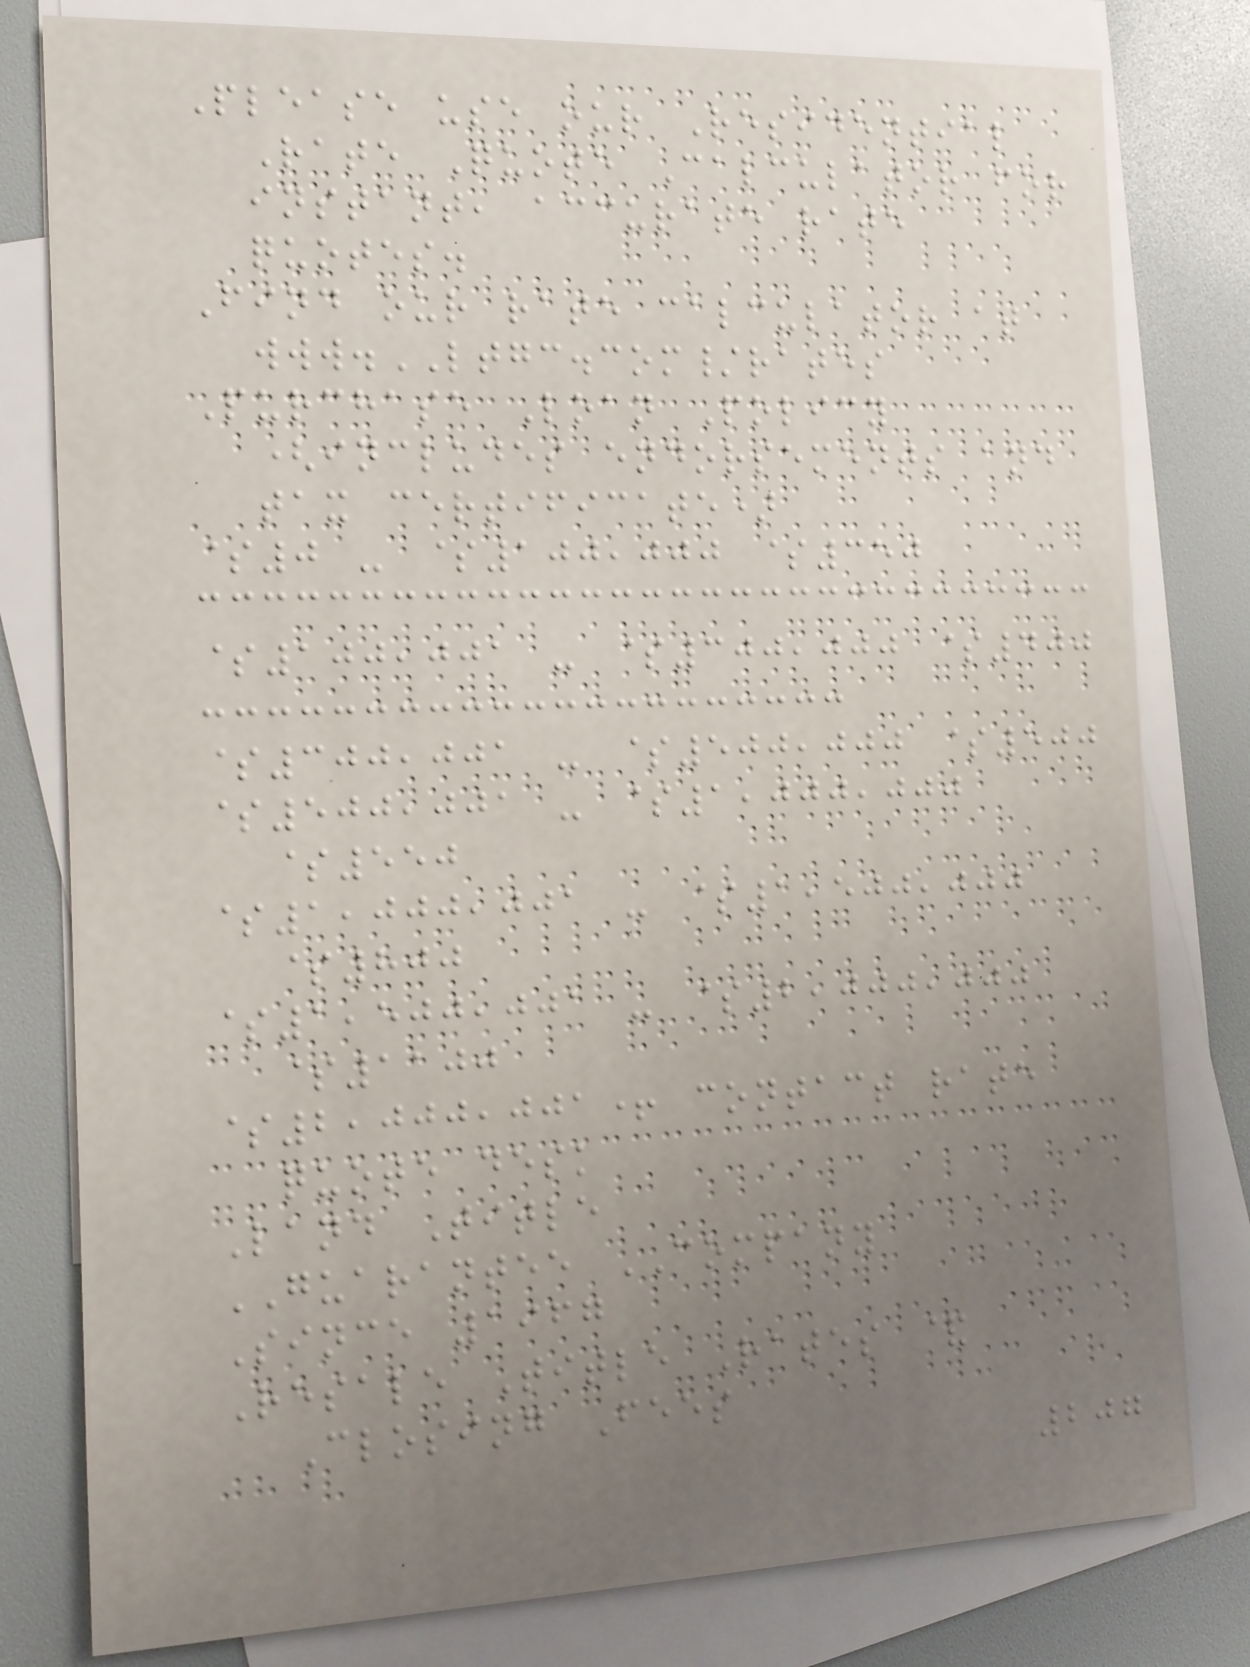Please use our Residential
Rate Quote Calculator for
instant, accurate rate
quotes.
Find our rate calculator at
www.LTGC.com/rates
Purchase Loan Policy
(includes endorsements and
tax certificate)
$0 - $100,000 $350
$100,001 - $300,000 $400
$300,001 - $500,000 $500
$500,001 - $1,000,000
$550
$1,000,001 - $1,500,000
$800
$1,500,001 - $2,000,000
$1100
$2,000,001+ contact rate
quote desk
Land Title
GUARANTEE COMPANY
Since 1967
Resale Title Rates &
Closing Fees
207
